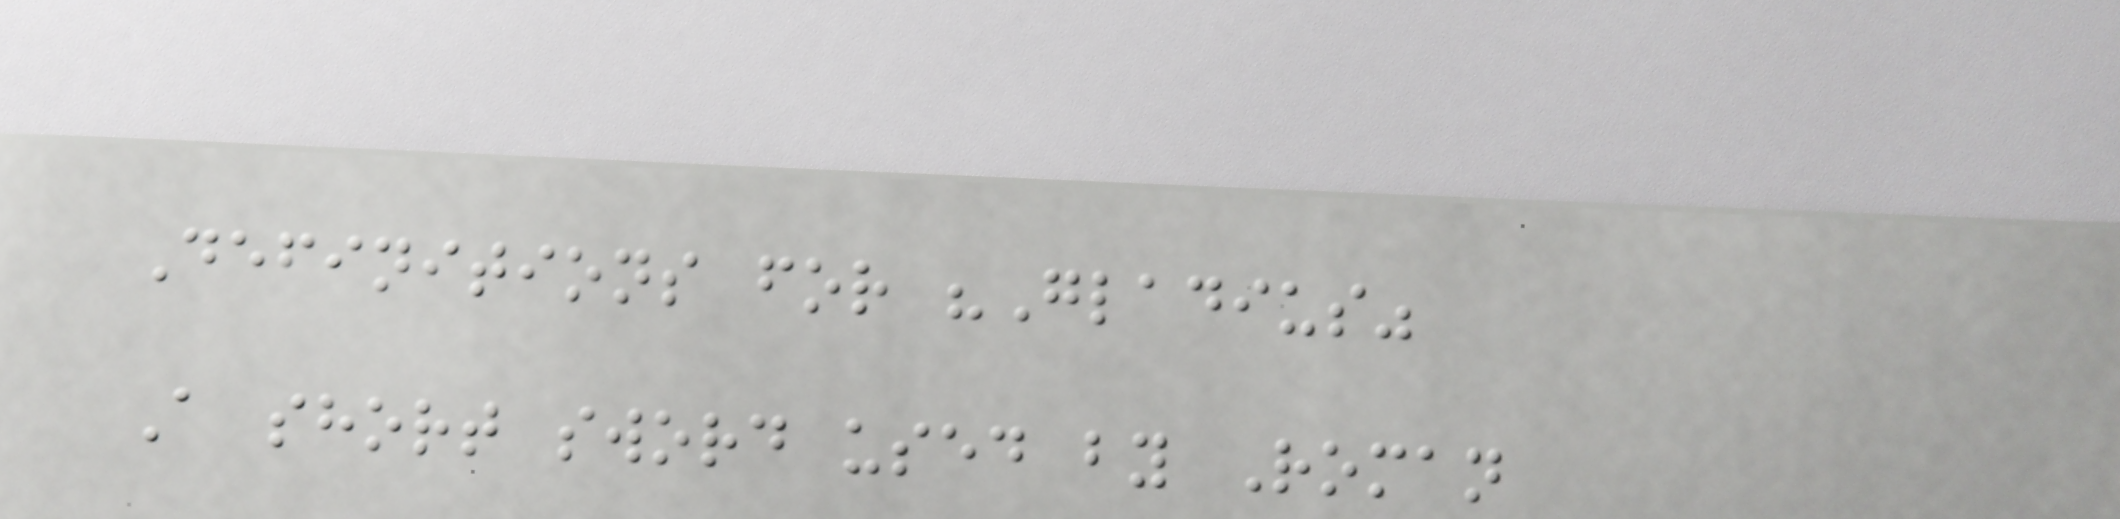Definitions for "Gladius"
A short sword used by Roman
